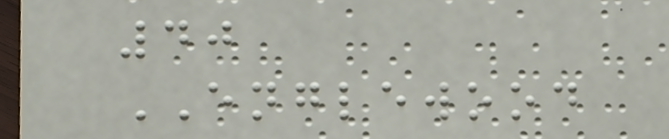40
ENGLEWOOD
